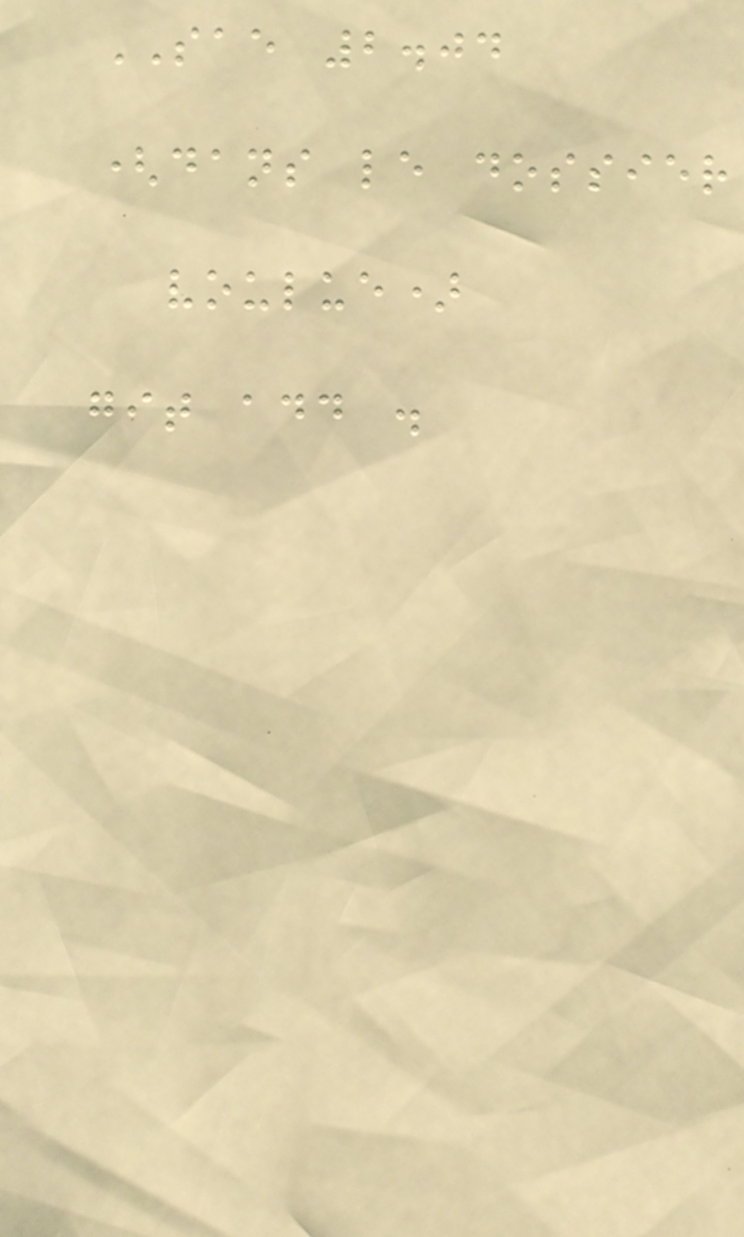SAE 2.04
(dans le dossier
voulue)
git add .
